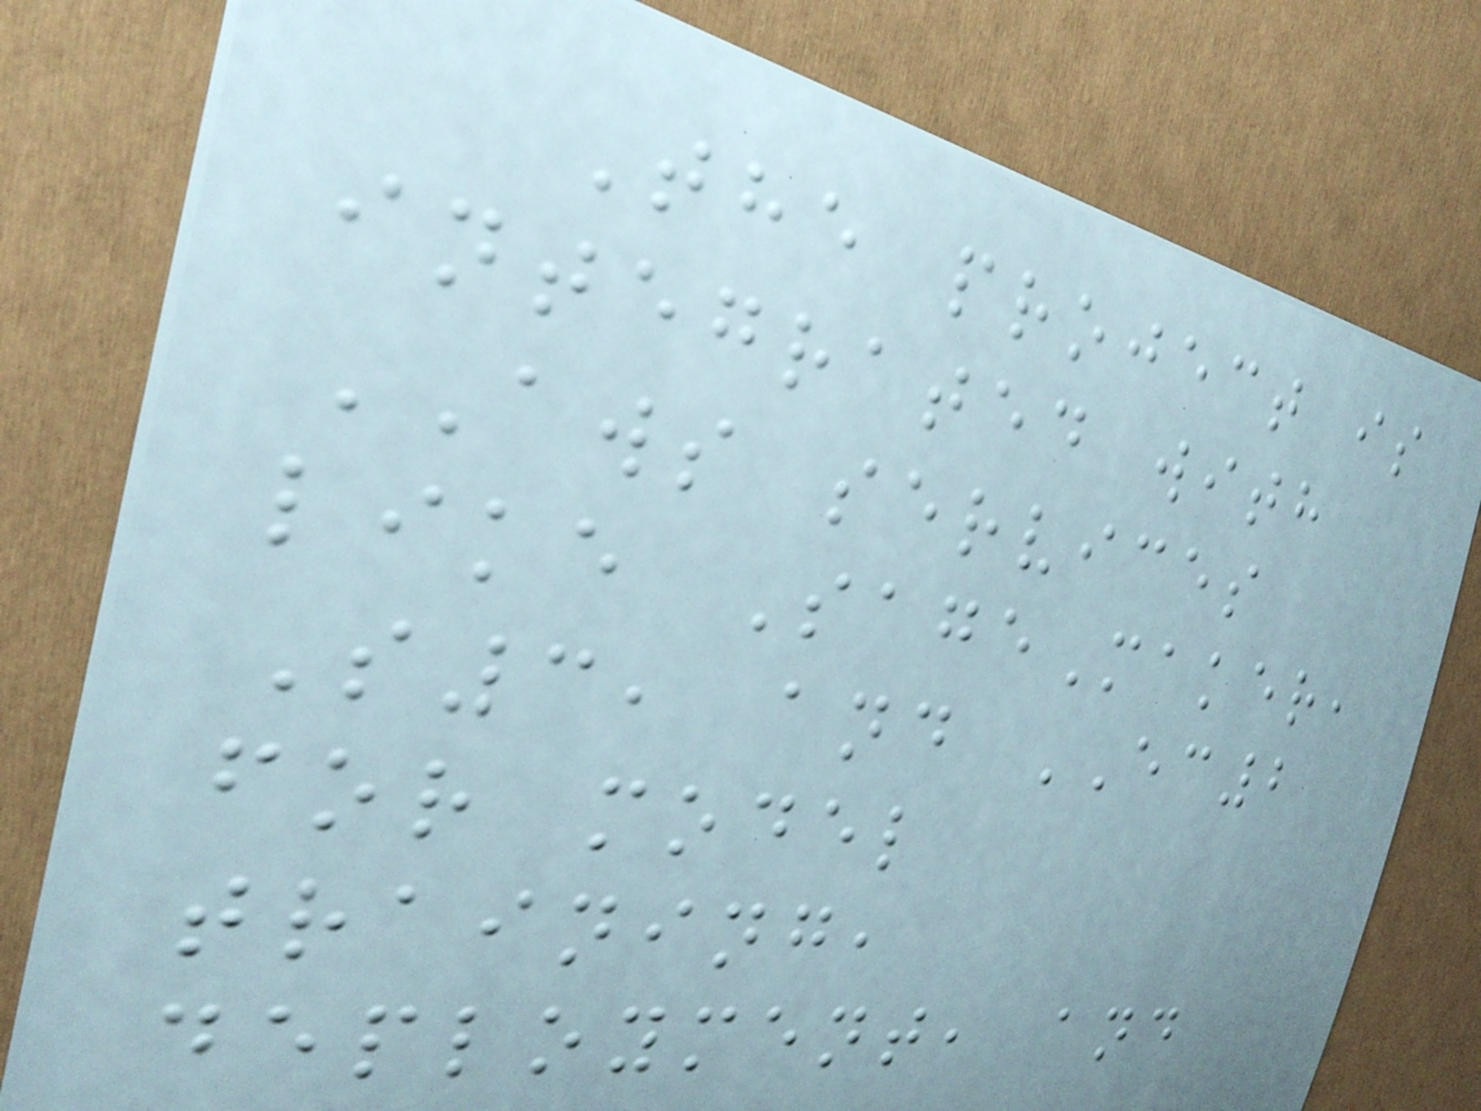The project is
integrated with
AWS services
like SageMaker,
S3, and EC2
for model
training,
deployment, and
